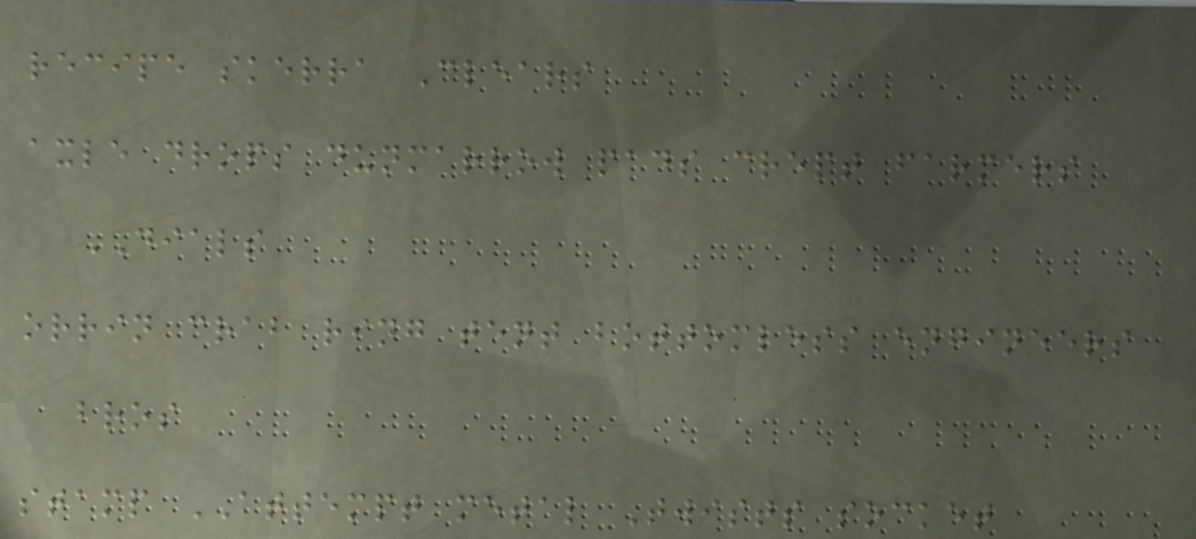recipe skerra Clears
axle drops dunmarrow pads crept farmers
DIALS
orrin crab ring tent bottomless engineers
bros
stamp ATTEMPT metal Twists socket
